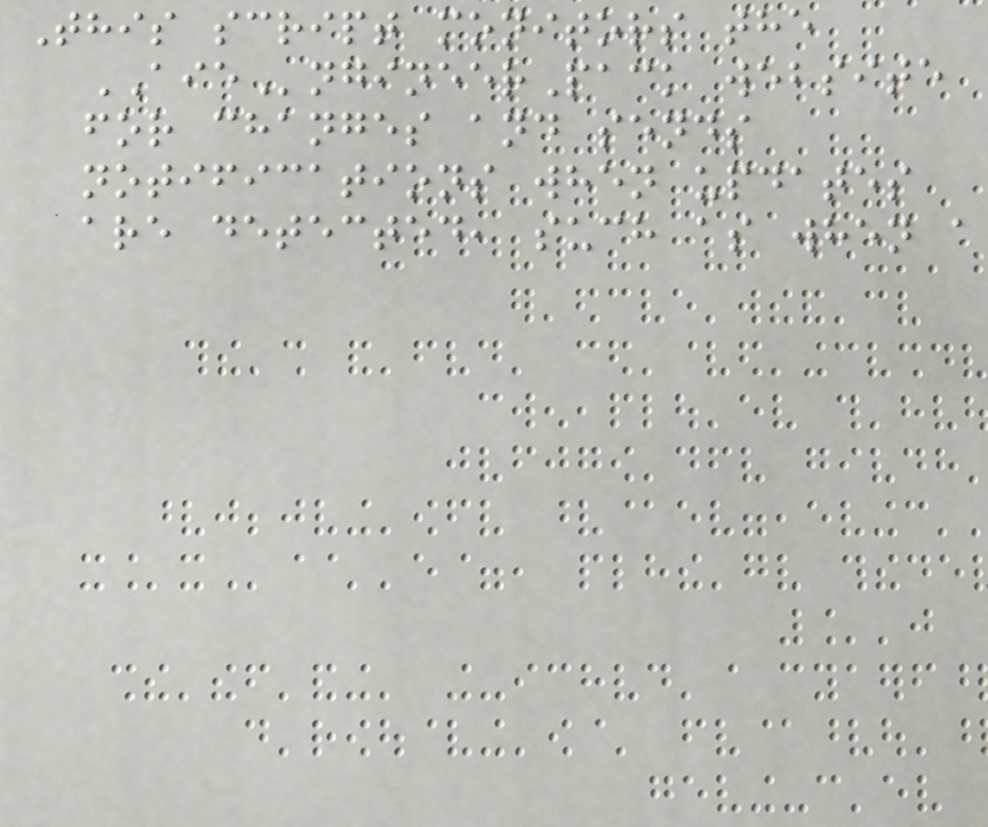This script monitors the
AIEngineerPack website
for changes and sends
notifications when updates
are detected, such as when a
